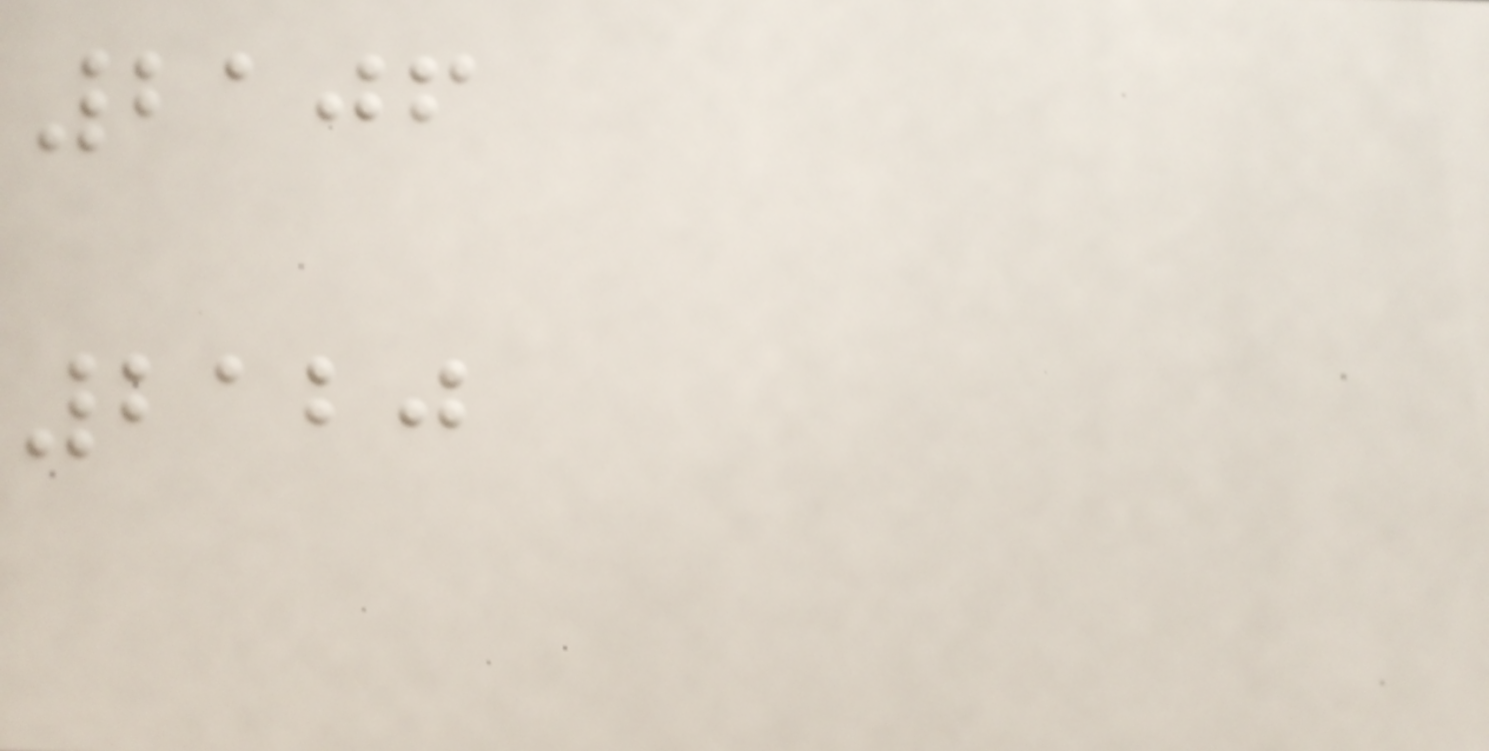2106
2120
